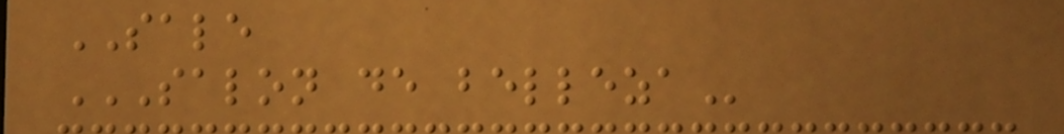SALE
SALON DE BELLEZA
